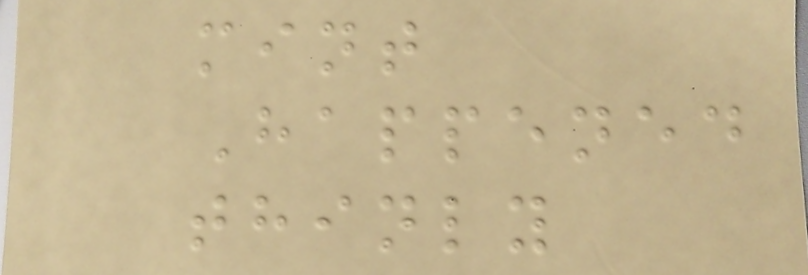mint
Happened
thinly
